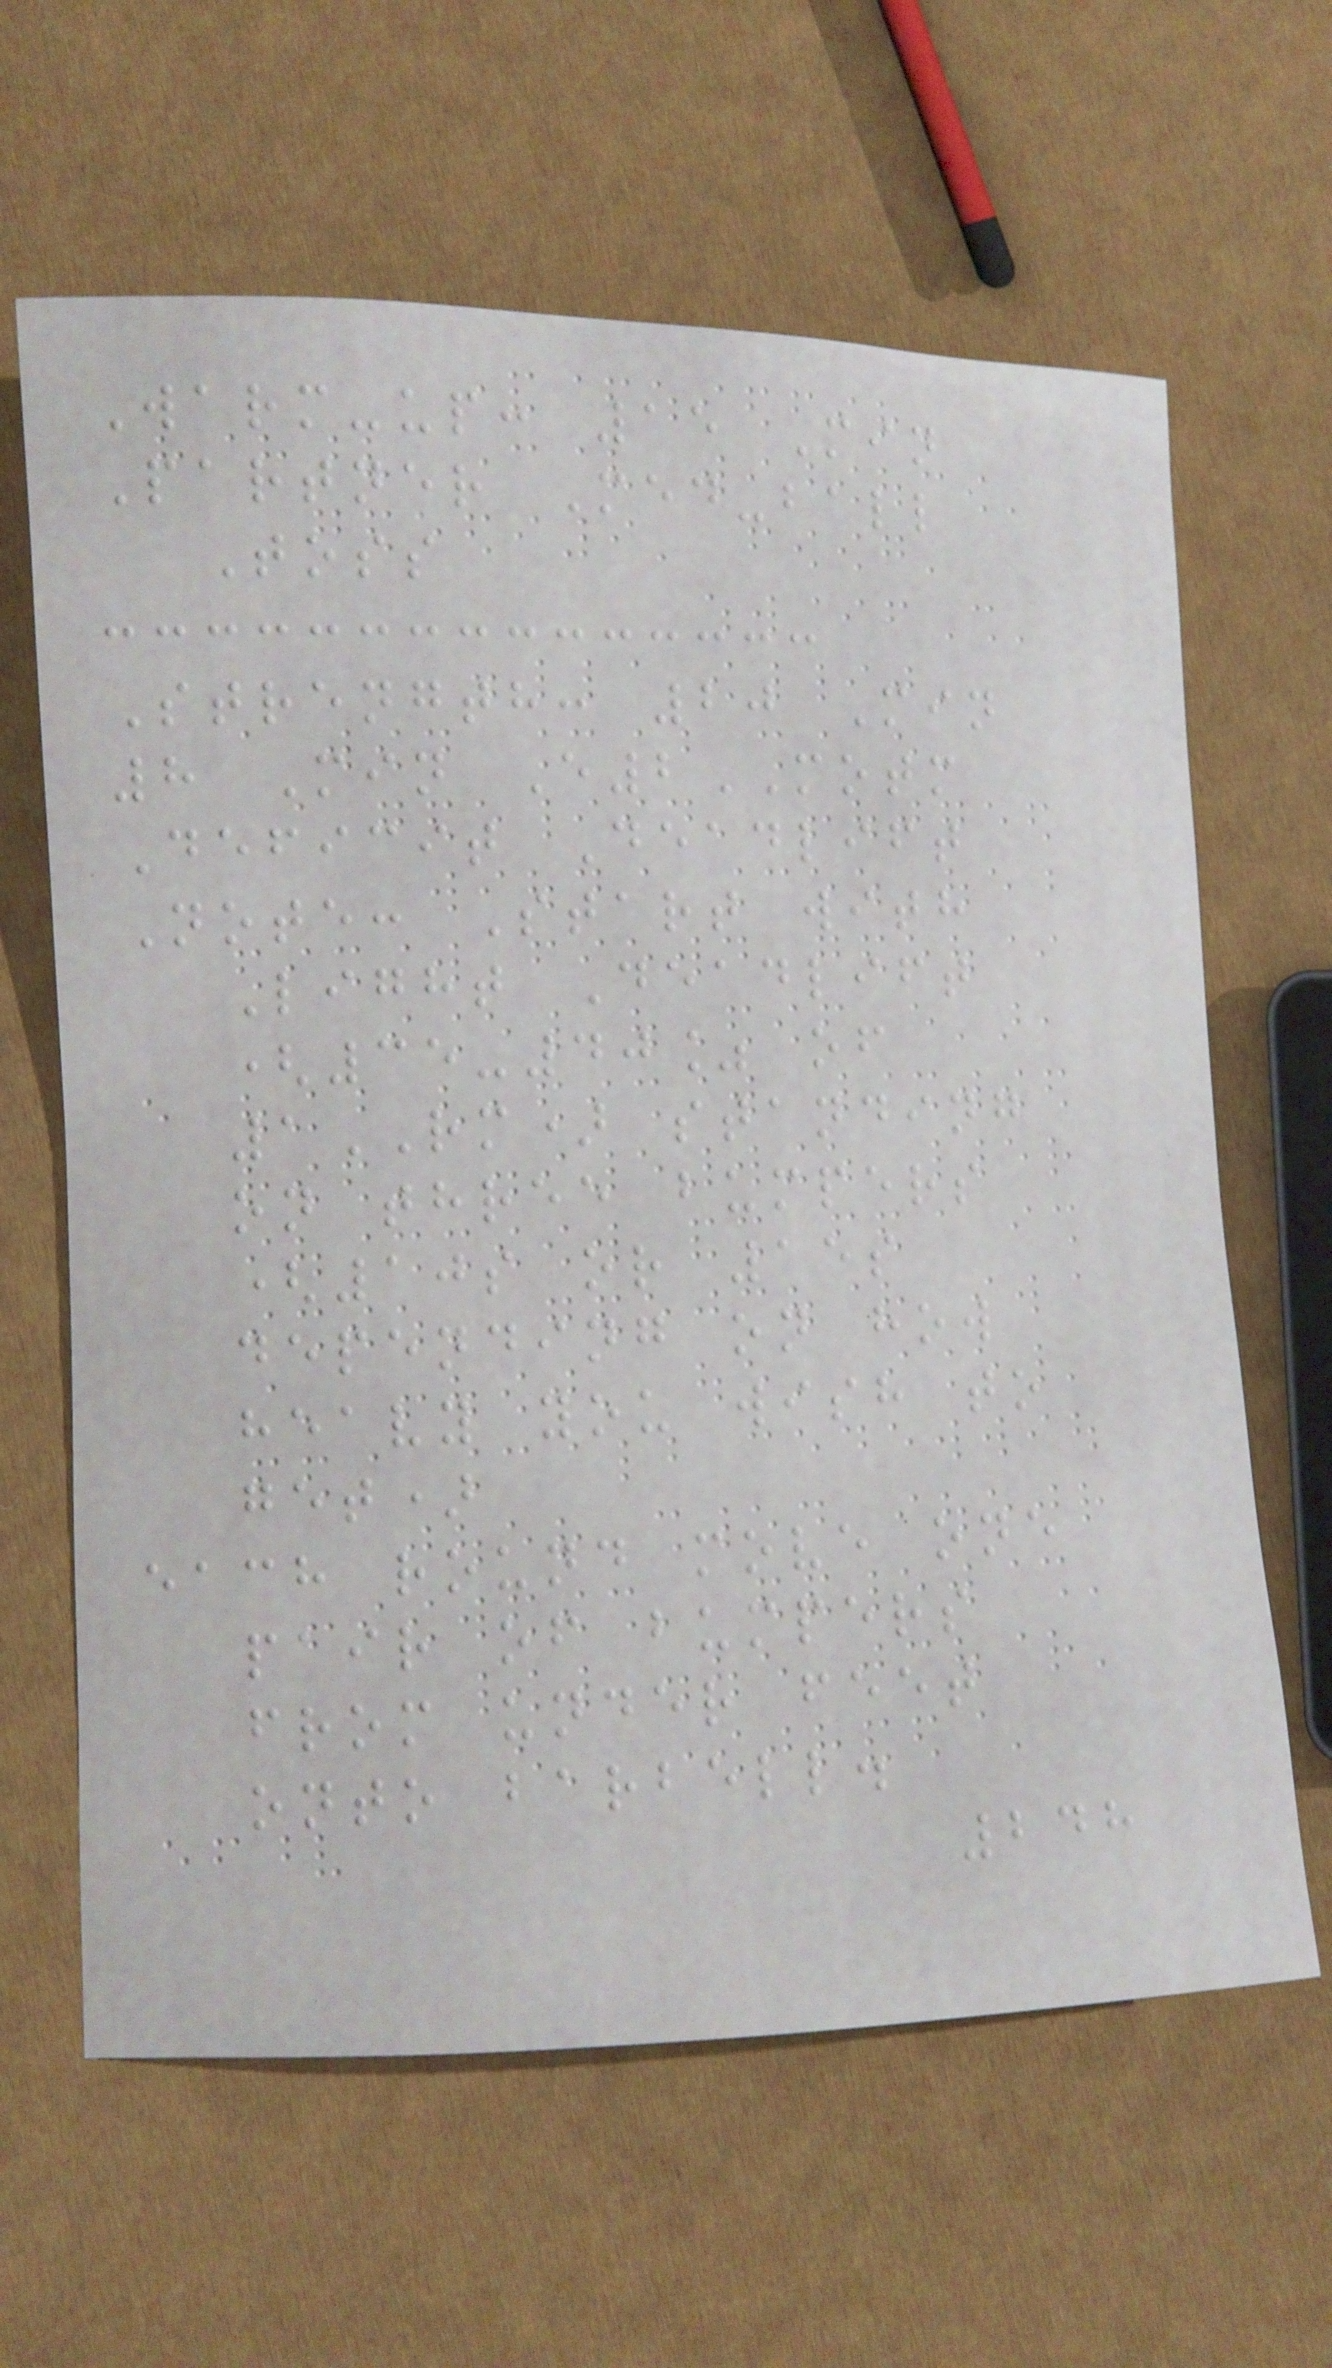Warm-up: 15 Min
Partner Med-ball
Toss
Strength: 20 Min
8 Min E2MOTM
Deficit Deadlift
Note: Start with
Light Deadlift
(35-40% of
1RM) standing
on three bumpers
(10s or 15s
depending on how
heavy you wish to
get)
each round move one
pair of bumpers
from under feet
onto barbell.
248
